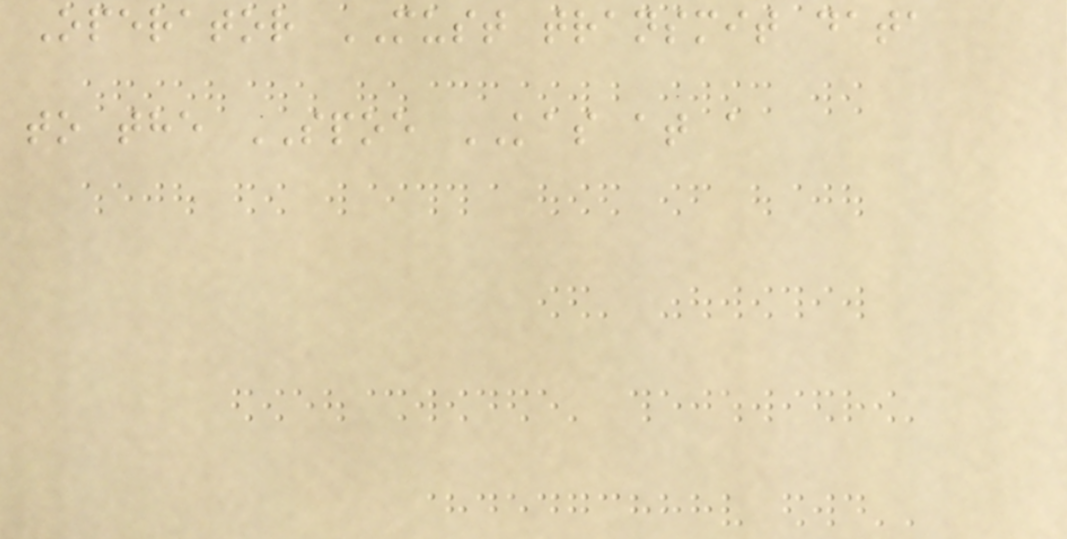Operator MUST transmit data
to the SPOE KAS at a
